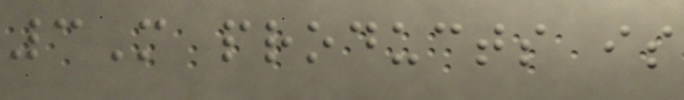3M products is
